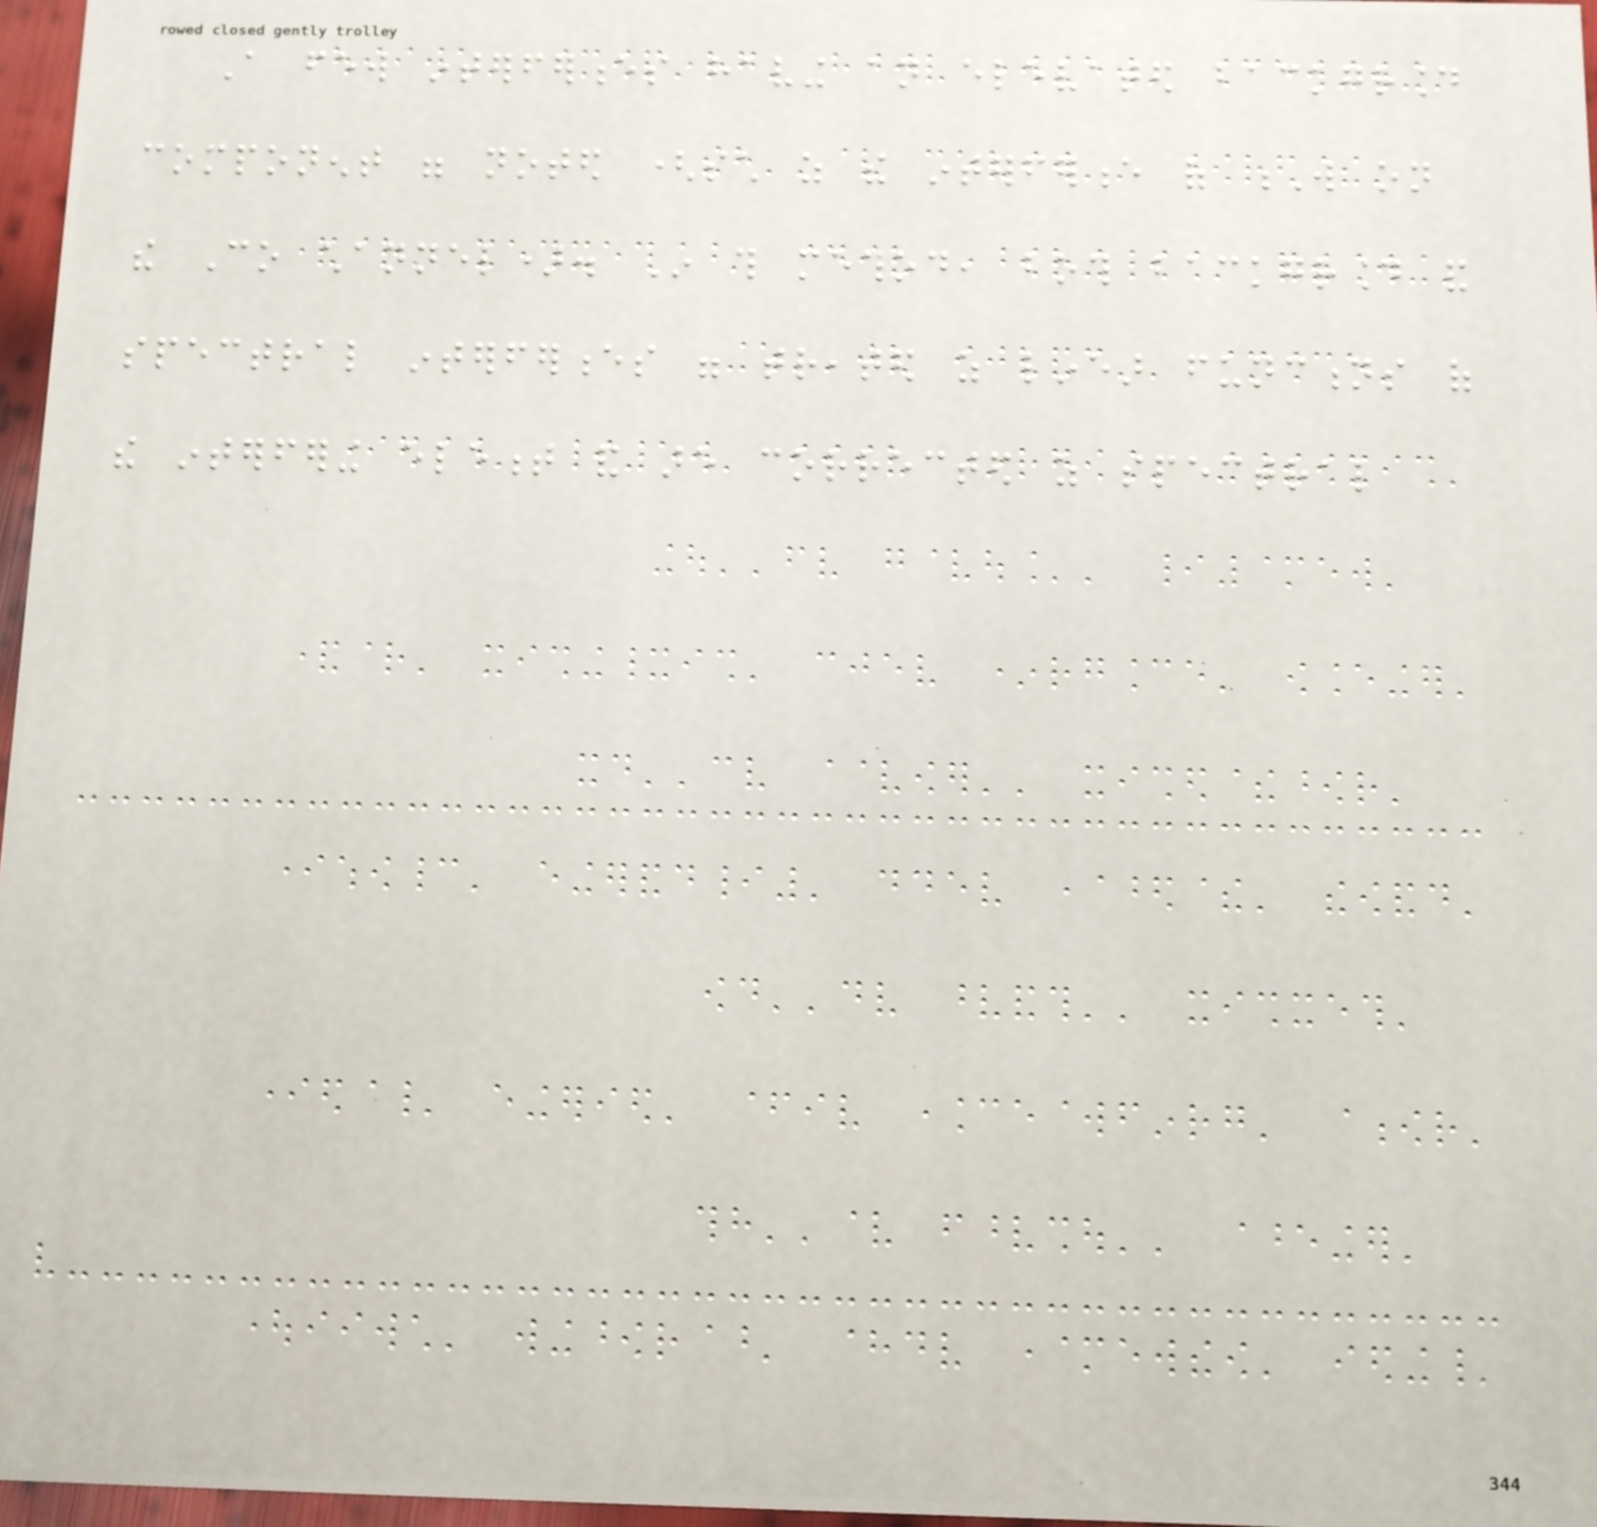A few interferences having an elevated background
component were noted (such as the interference of W on
the Co channel). In this method, both background and
spectral interferences were treated as linear functions of
the interfering element and are corrected as spectral
